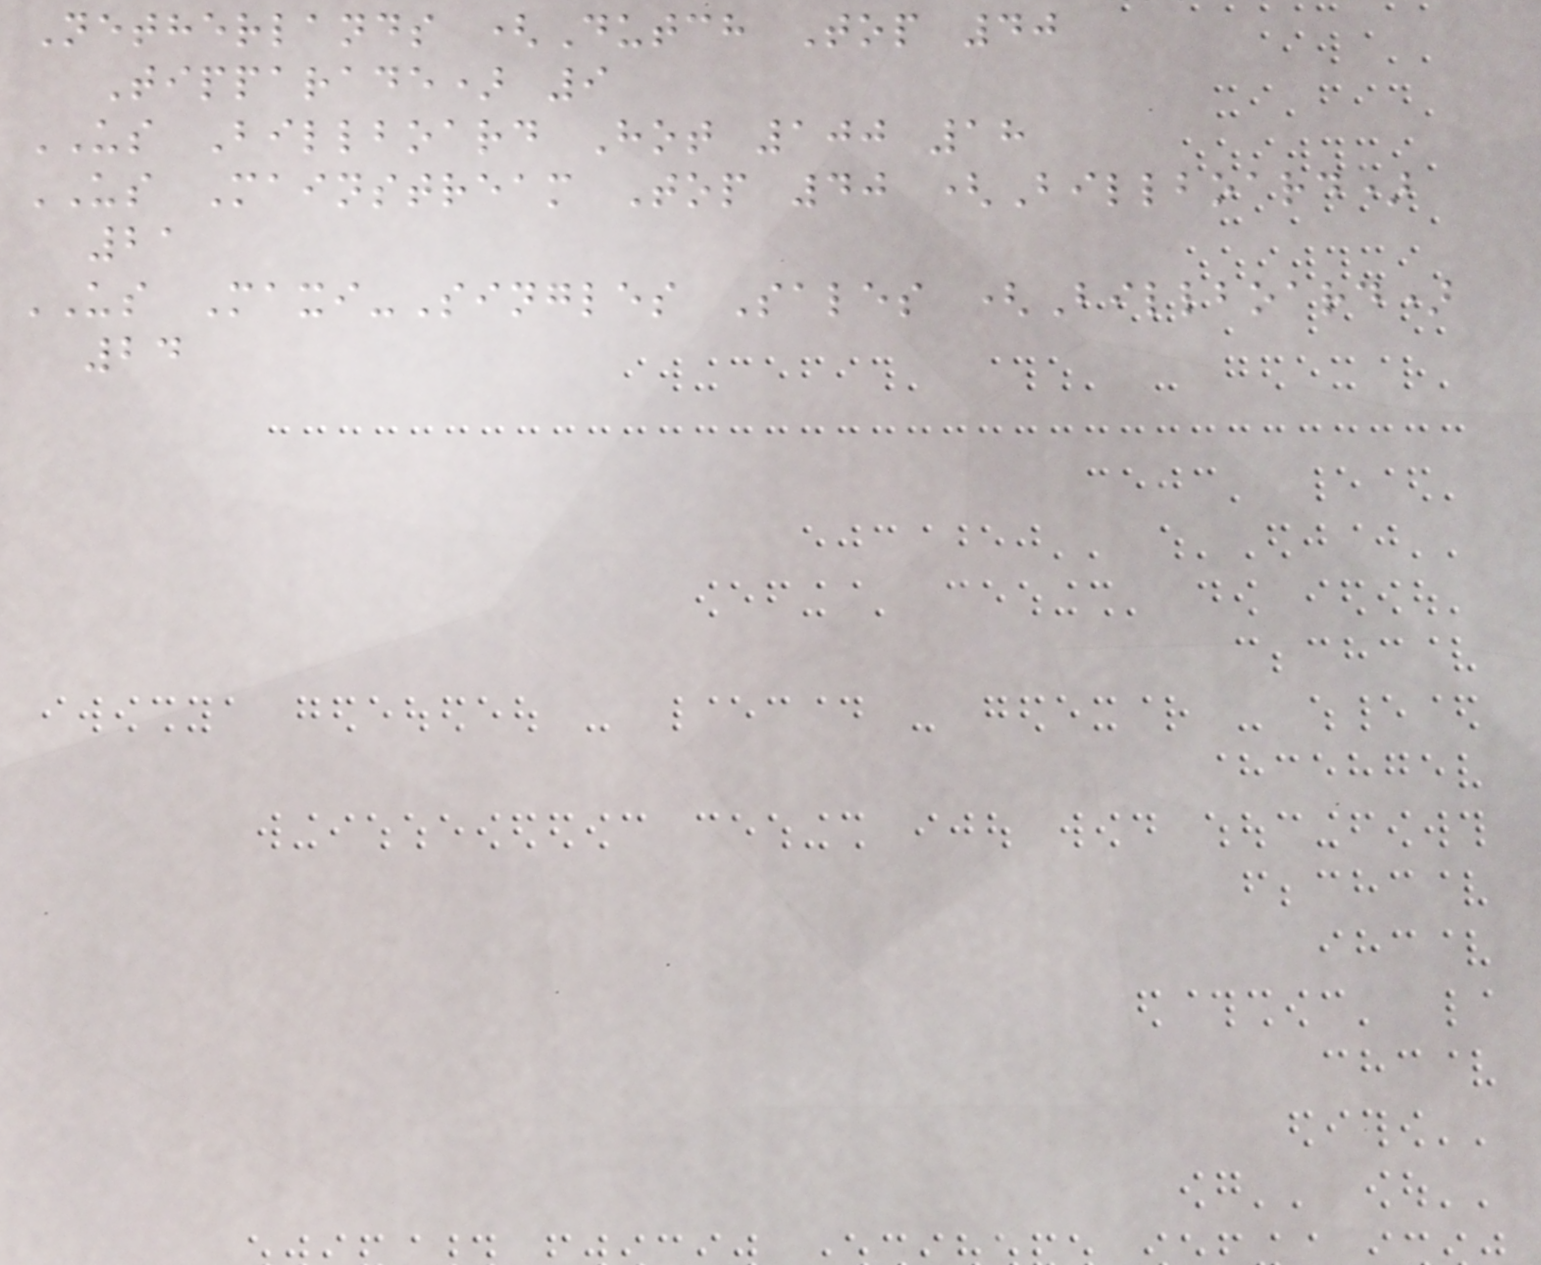Netherlands (Dutch Top 40
Tipparade) 9
US Billboard Hot 100 18
US Mainstream Top 40 (Billboard)
21
US Maxi-Singles Sales (Billboard)
24
